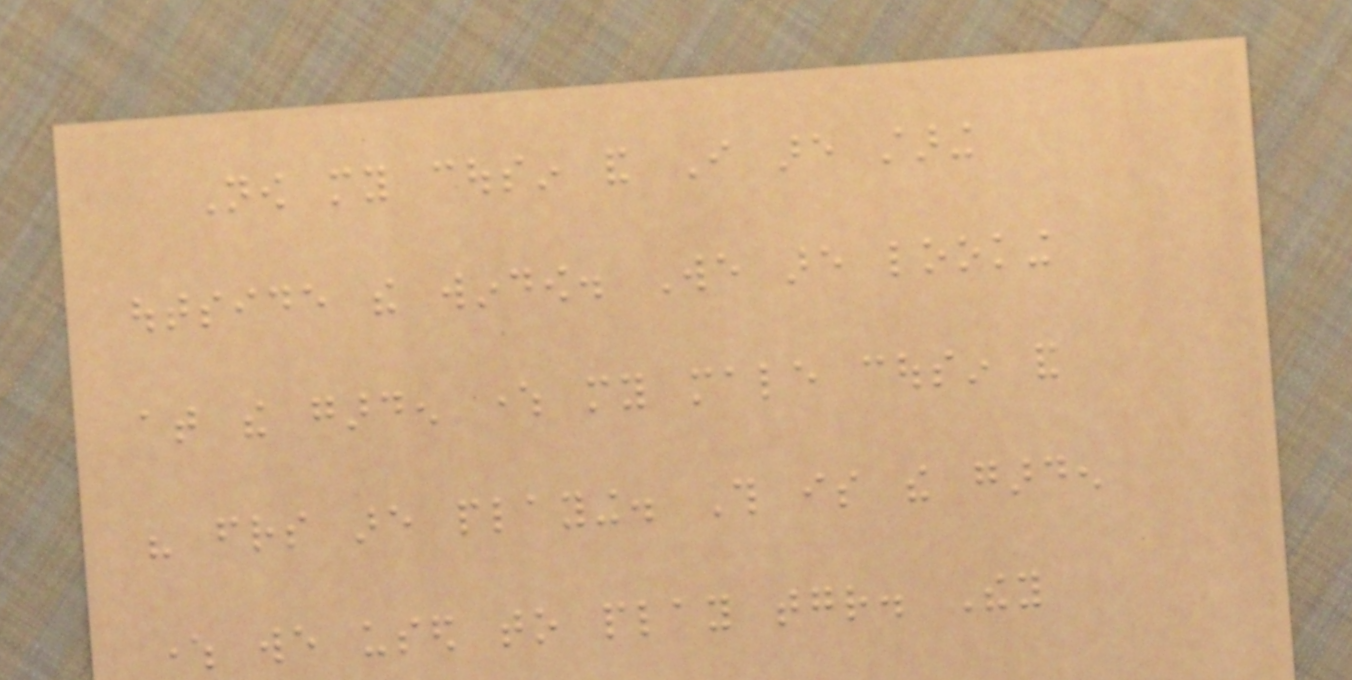Now my cousin and I are staring
outside the window. We are looking
at the garden where my male cousin and
his friends are playing. This is the garden
where we used to play together. They
